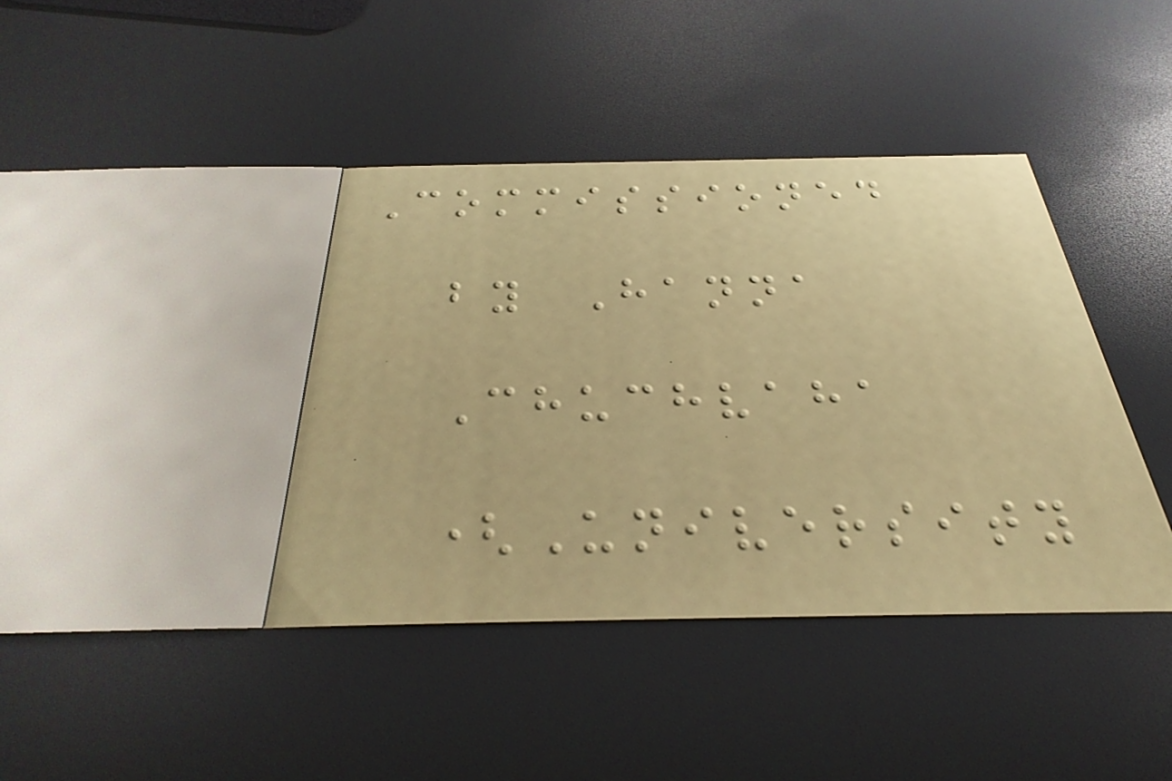Commissioned
by Hanna
Chuchvaha
(University
